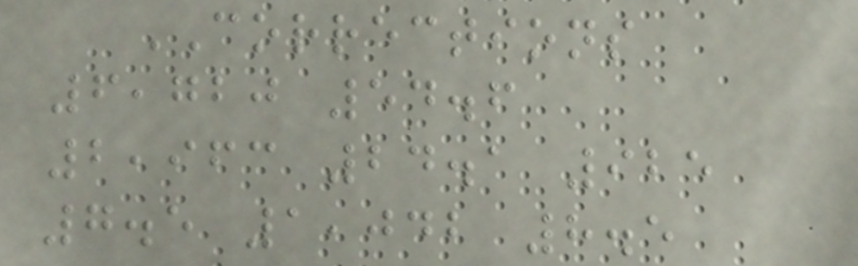CORRECTIONS
6,720 54.6
2,963 24.1 925
7.5 1,042 8.5
